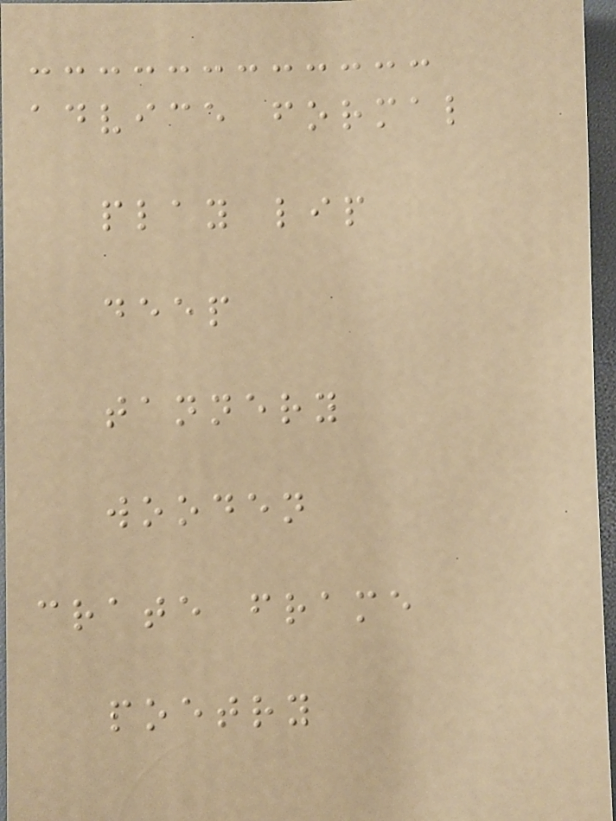advice formal
play lip
deep
tannery
wooden
crate frame
poetry
